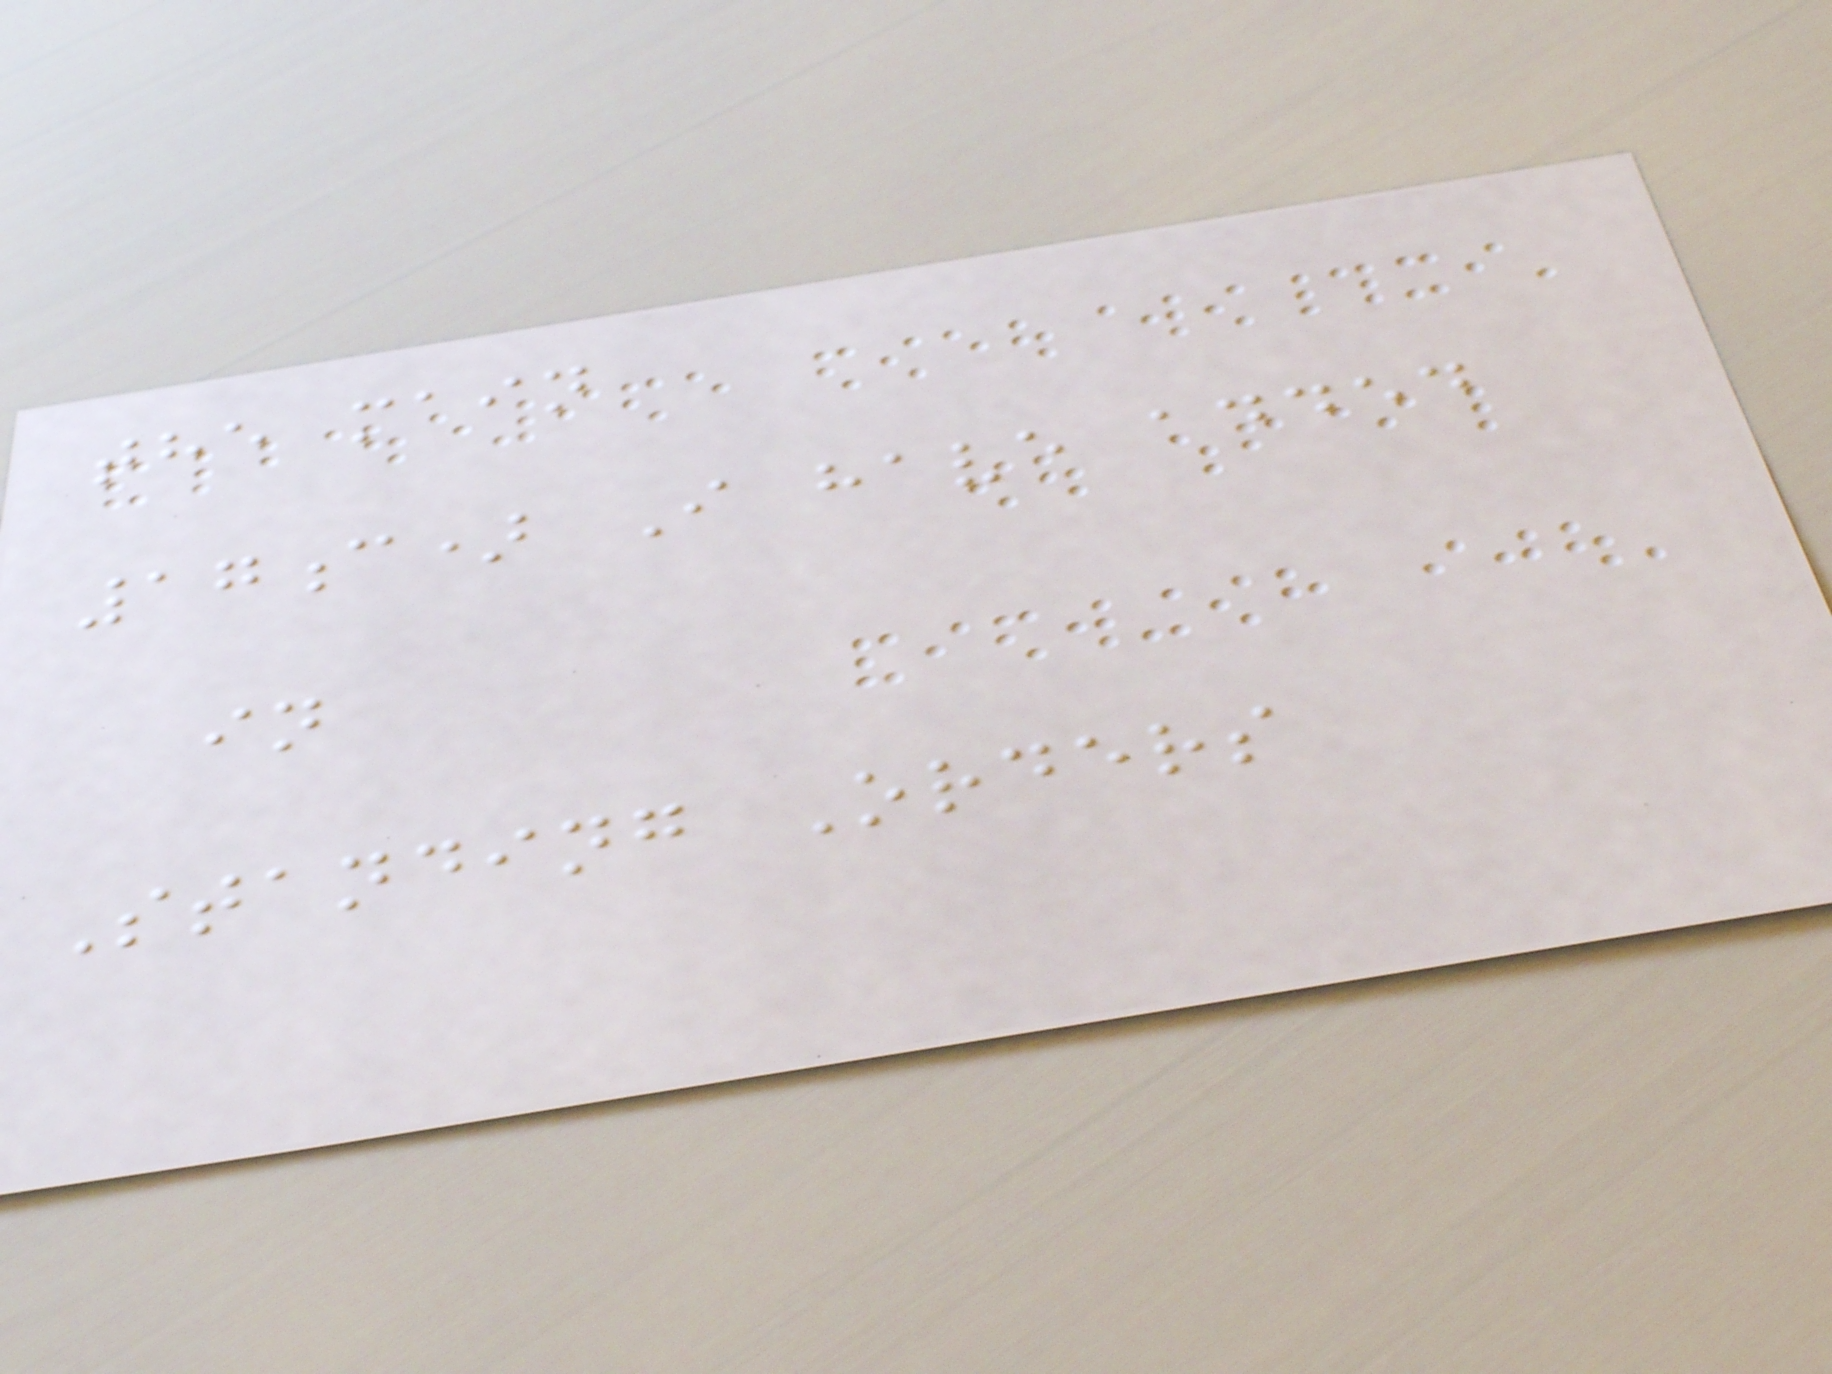the main
17c) I have added
in
Standing Orders
